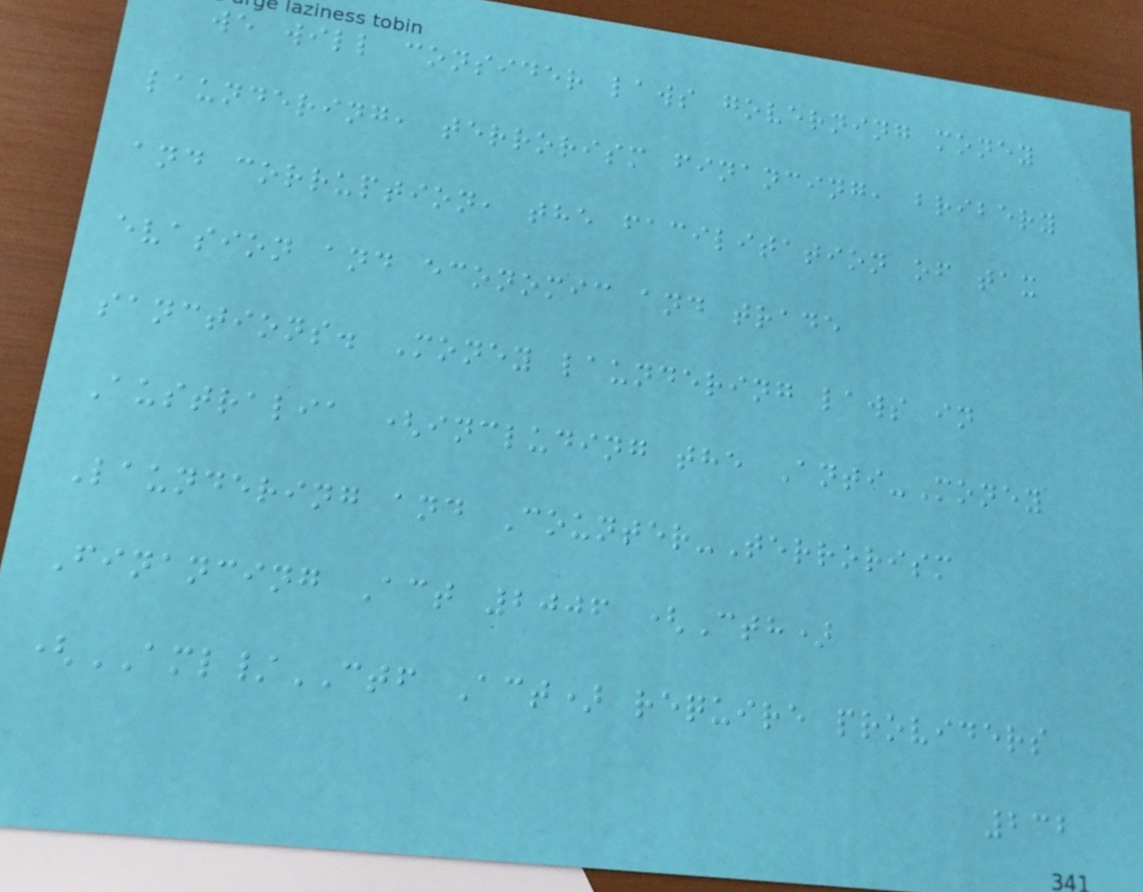we will consider laws governing money
laundering, terrorism financing, bribery
and corruption, the facilitation of tax
evasion and economic and trade
sanctions. Money laundering laws in
Australia (including the Anti-Money
Laundering and Counter-Terrorism
Financing Act 2006 (Cth)
(AML/CTF Act) require providers
232
